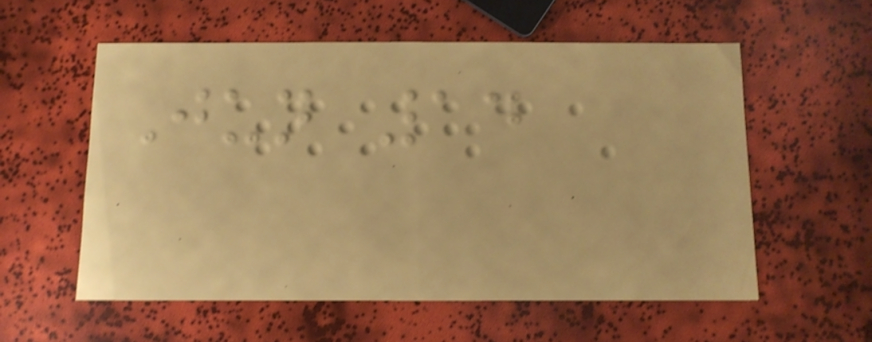Jun 14
